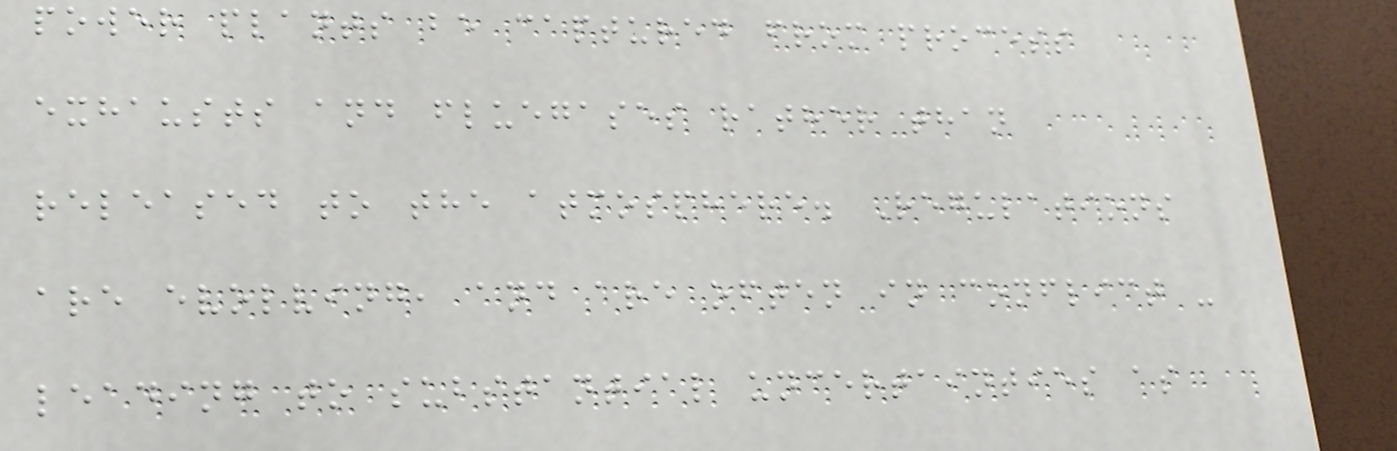power plants be captured from process
exhausts and fluegases rather than
released to the atmosphere. Regulations
are evolving, and are often in conflict -
leading to substantial uncertainties as
